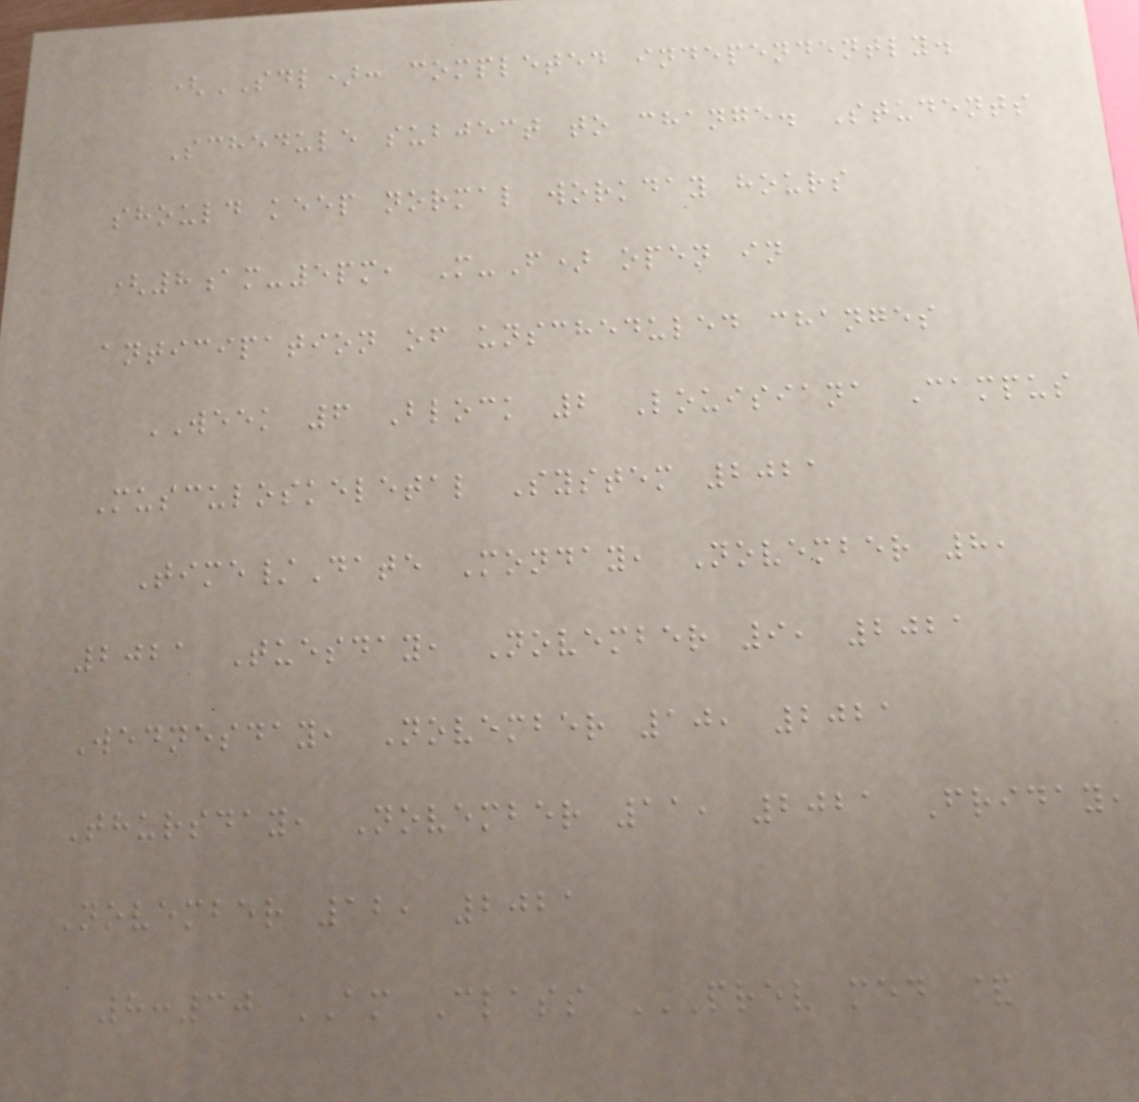(SDL): completed independently.
Schedule subject to change. Students
should keep normal workday hours
(8am-5pm, M-F) open in
anticipation of unscheduled changes
WEEK 6 Block 2 Louisiana Campus
Musculoskeletal System 2021
Time/Date Monday, November 8,
2021 Tuesday, November 9, 2021
Wednesday, November 10, 2021
Thursday, November 11, 2021 Friday,
November 12, 2021
8:30 AM Class PREV MED &
